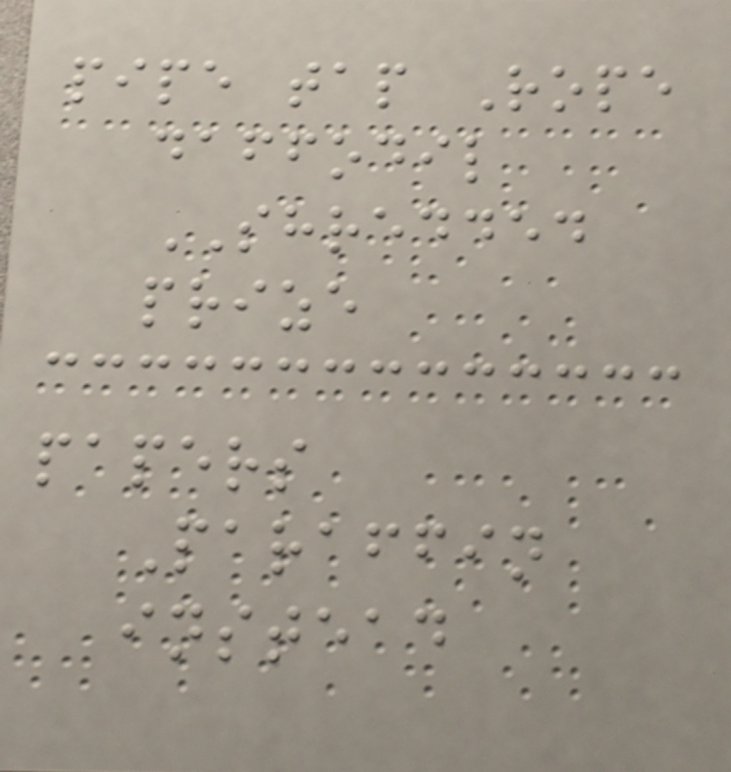pipe tap Rope
daffodil
SHREDDED
prize
papers
Paraffin
instead
